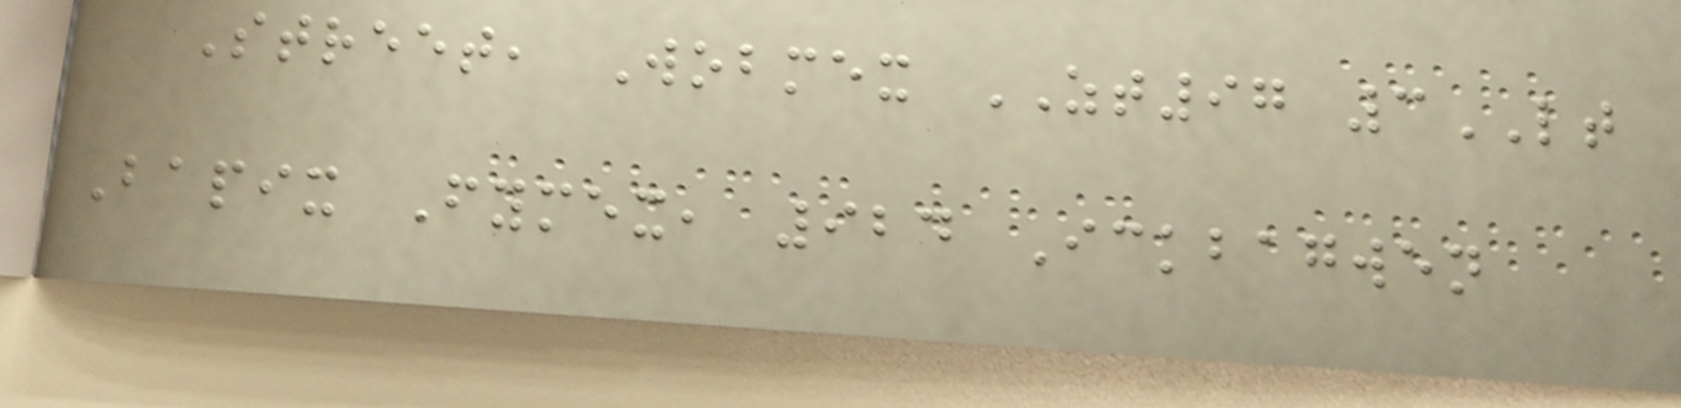Street, Wobmex ZT97 3LT
Bapix Fymex, 924 Ickbagwen
